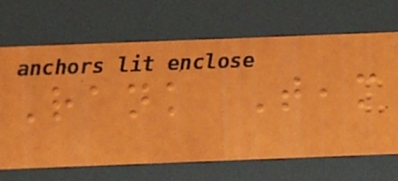Rank Team
